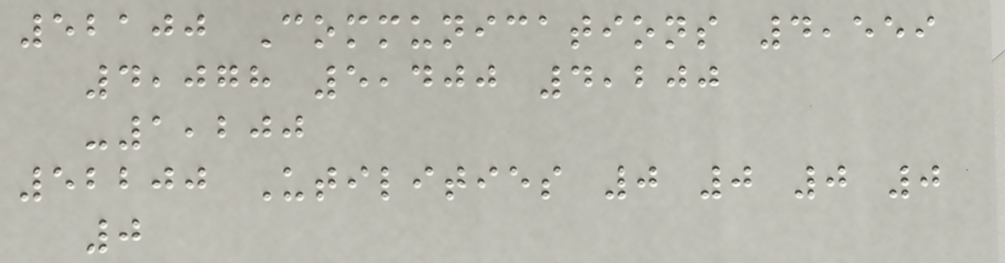52100 Communications 4,559
4,078 5,400 4,200
-1,200
52200 Utilities 0 0 0 0
0
